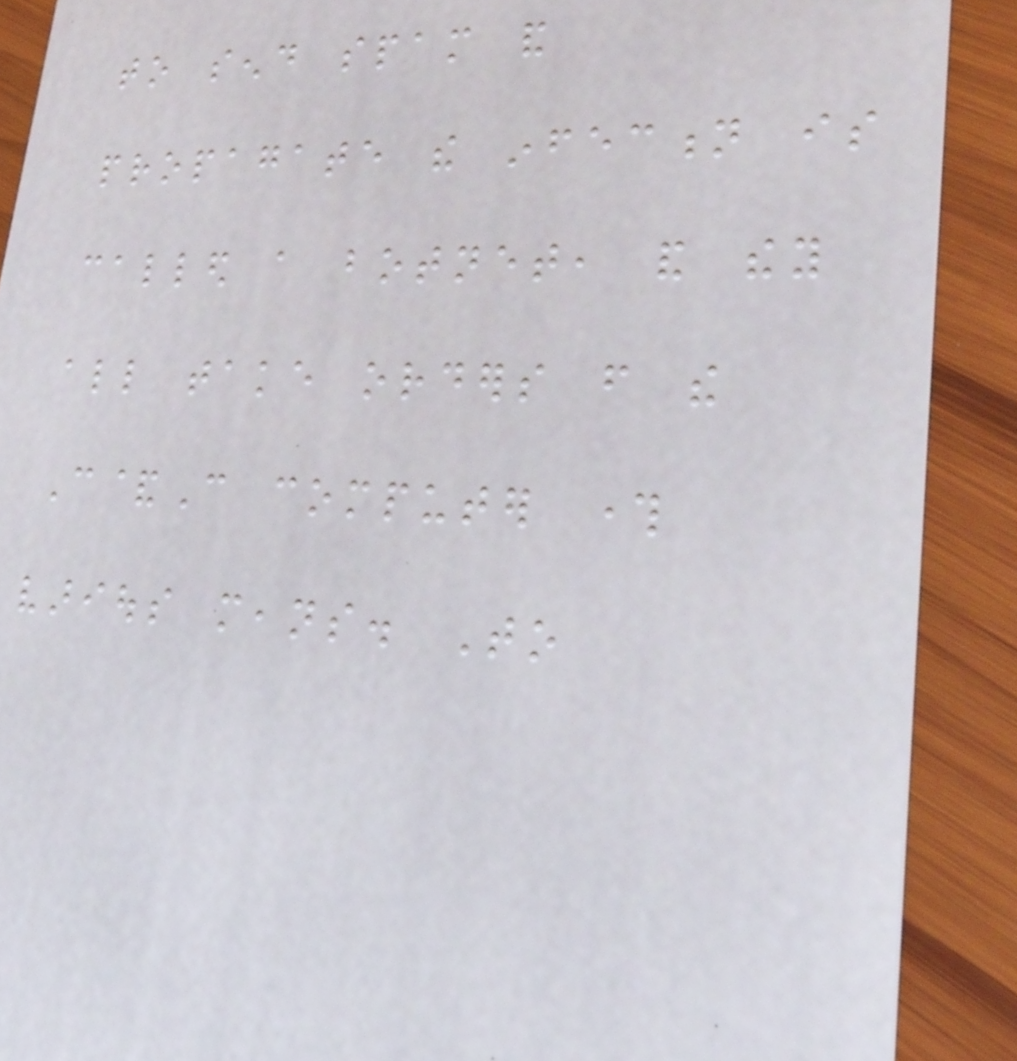to send spam and
propagate the infection is
called a botnet, and they
all take orders from the
C&C computer through
various means. To
